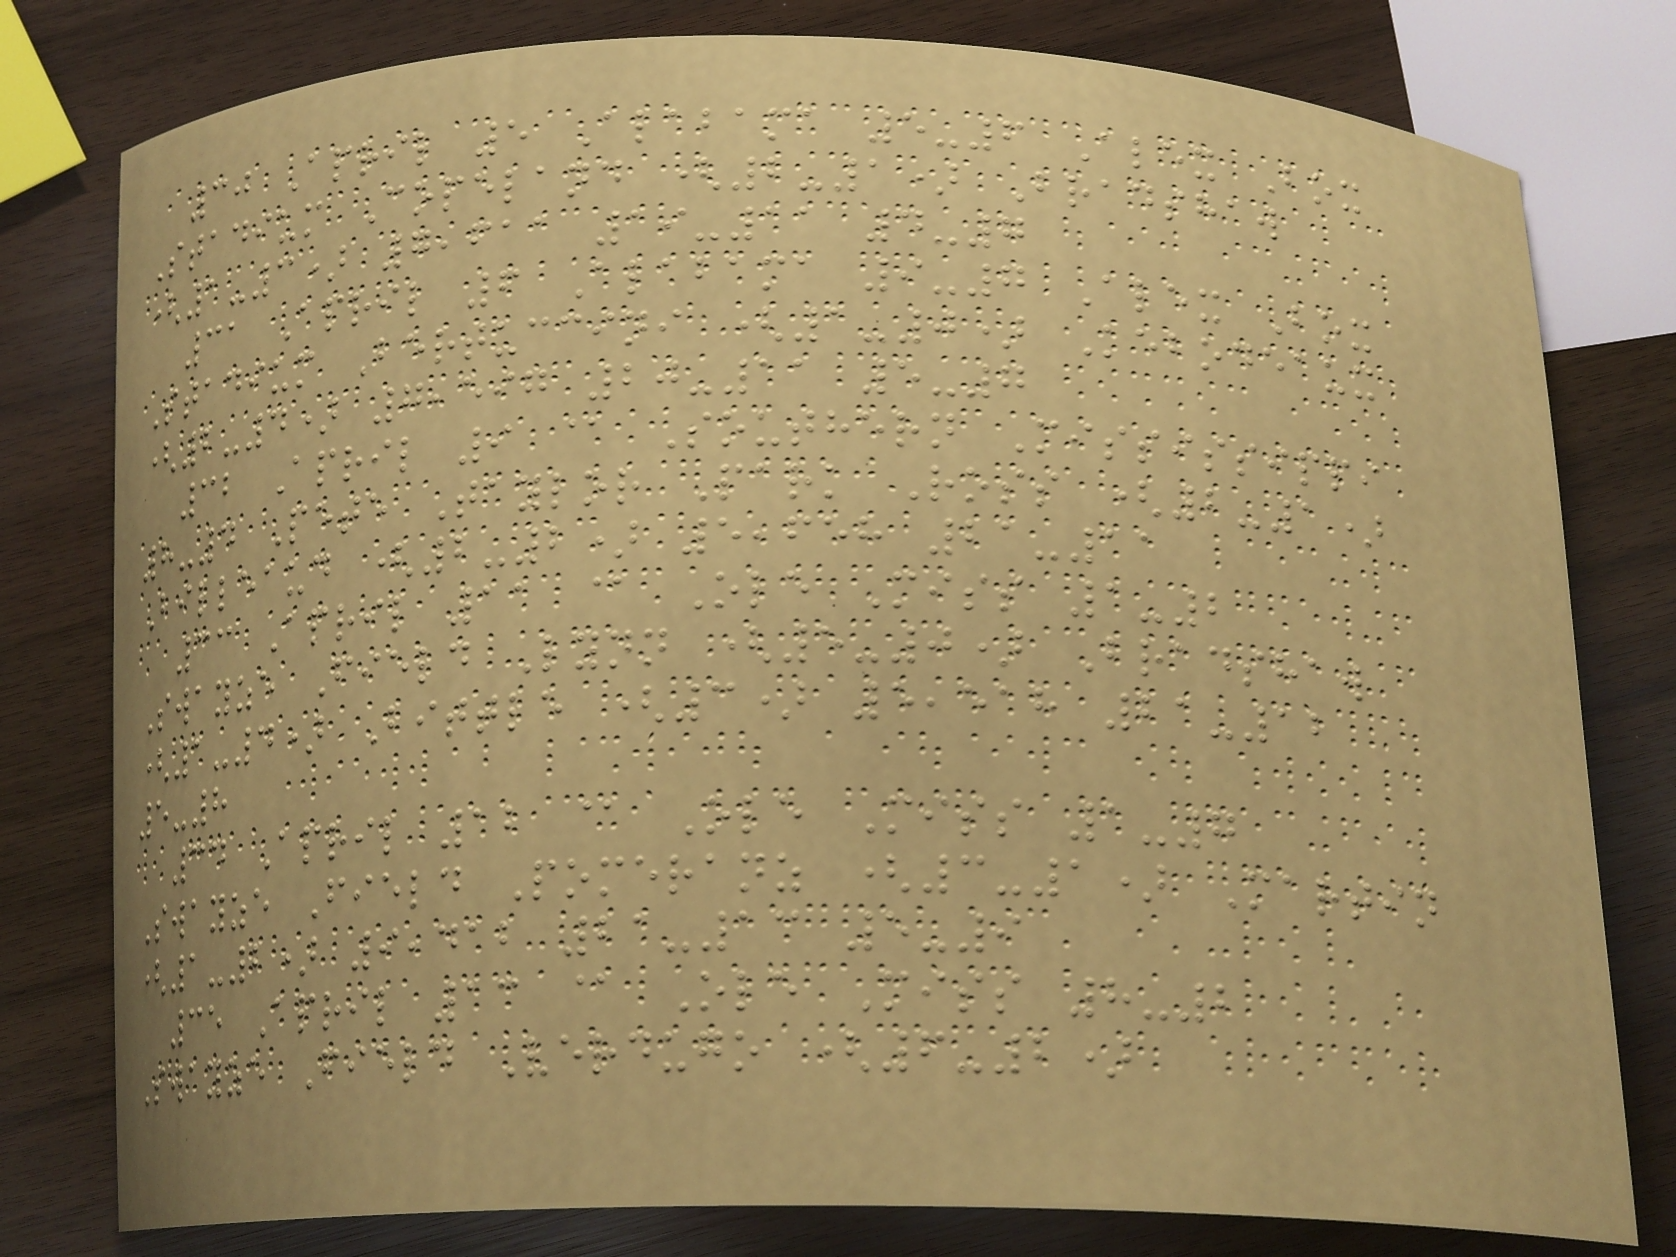30 April 5 Alabama 5-6 Alex Box
Stadium Copeland (2-1) Bradshaw
(1-3) 7,611 19-11 4-7
31 April 6 Alabama 9-7 Alex Box
Stadium Bertuccini (1-0) Kebodeaux
(2-4) 7,597 20-11 5-7
32 April 9 @ Southern Mississippi
8-4 Pete Taylor Park Ross (2-1)
Billeaud (2-2) 5,658 21-11
33 April 11 @ Ole Miss 1-2
Swayze Field Lynn (5-0) Bradshaw
(1-4) Bittle (3) 5,518 21-12
5-8
34 April 12 @ Ole Miss 1-7
Swayze Field Pomeranz (3-1) Martin
(1-2) 9,412 21-13 5-9
35 April 13 @ Ole Miss 8-2
Swayze Field Verdugo (6-2)
